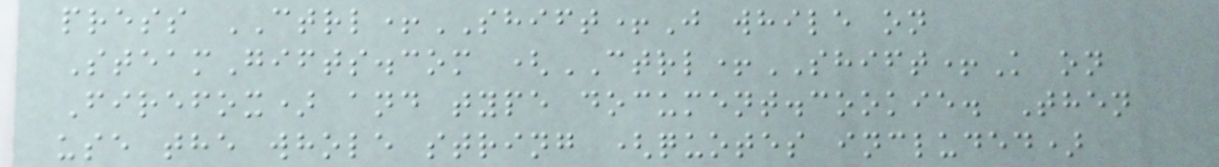press CTRL+SHIFT+J while on
SteamGifts.com (CTRL+SHIFT+K on
Firefox) and type document.cookie. Then
use the whole string (quotes included)
